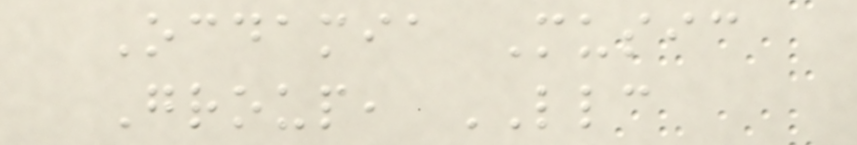Ocdamia Music
Group, LLC
